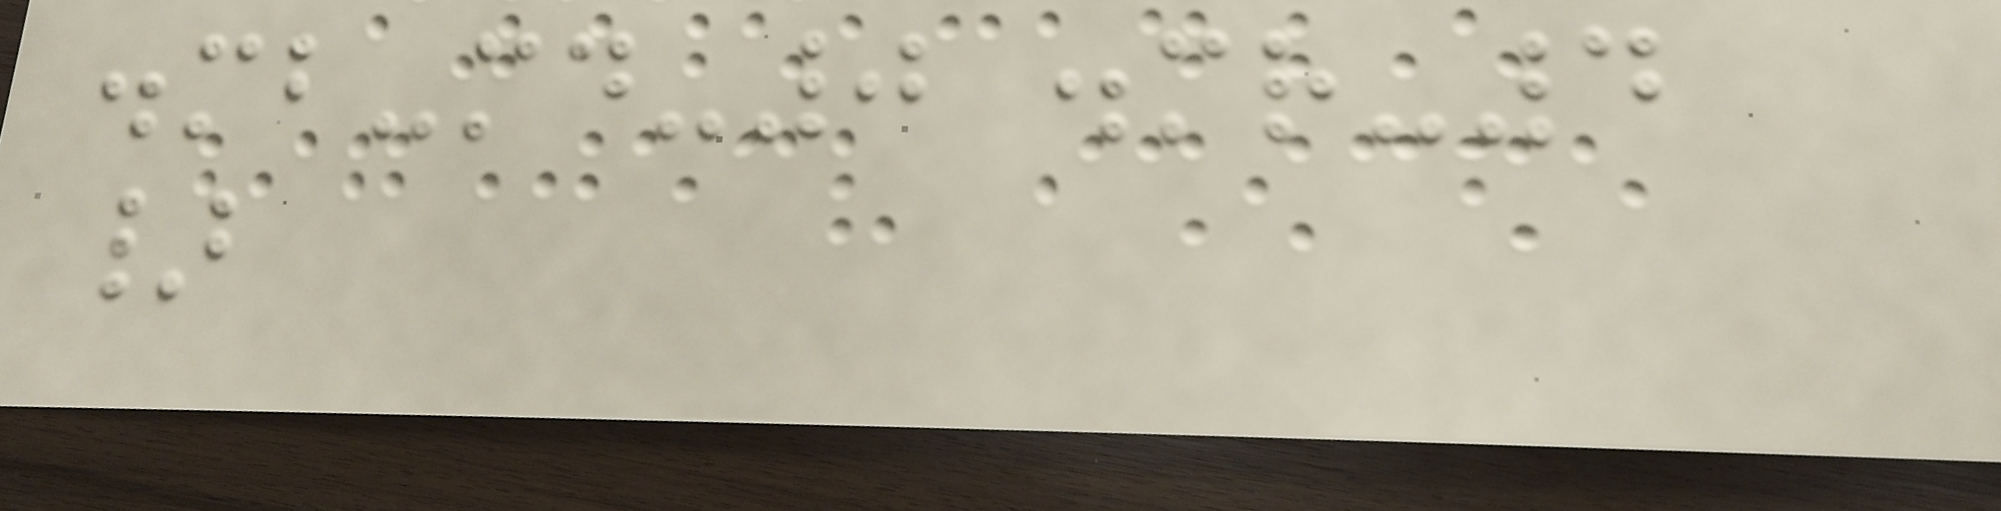.mb-md-0 .mr-4
}
